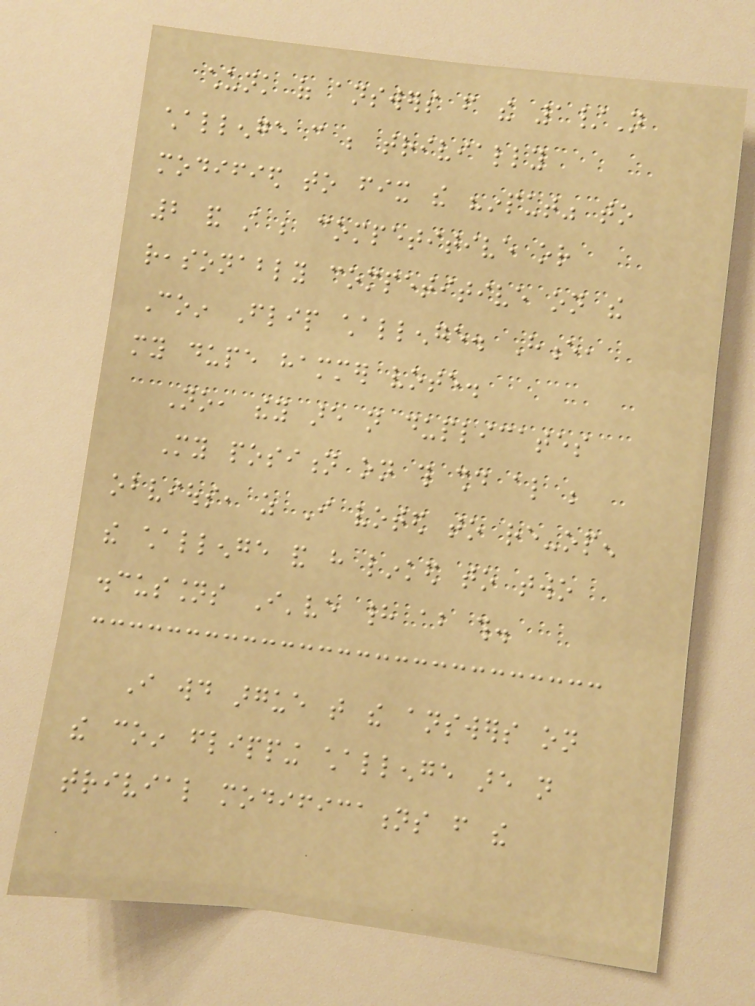chunk of answers from the 1/N
challenge can be trivially
modified to fix the "input" to
2 and still be competitive or
reasonably competitive on the
Coin Flip challenge. Hence,
my dupe hammer vote.
No, they are not duplicates
My position on this should also be
obvious, as I voted to re-open
the challenge and have linked to two
discussions I've had about this.
I would argue that the answers on
the coin flipping challenge are not
trivial modifications from the
